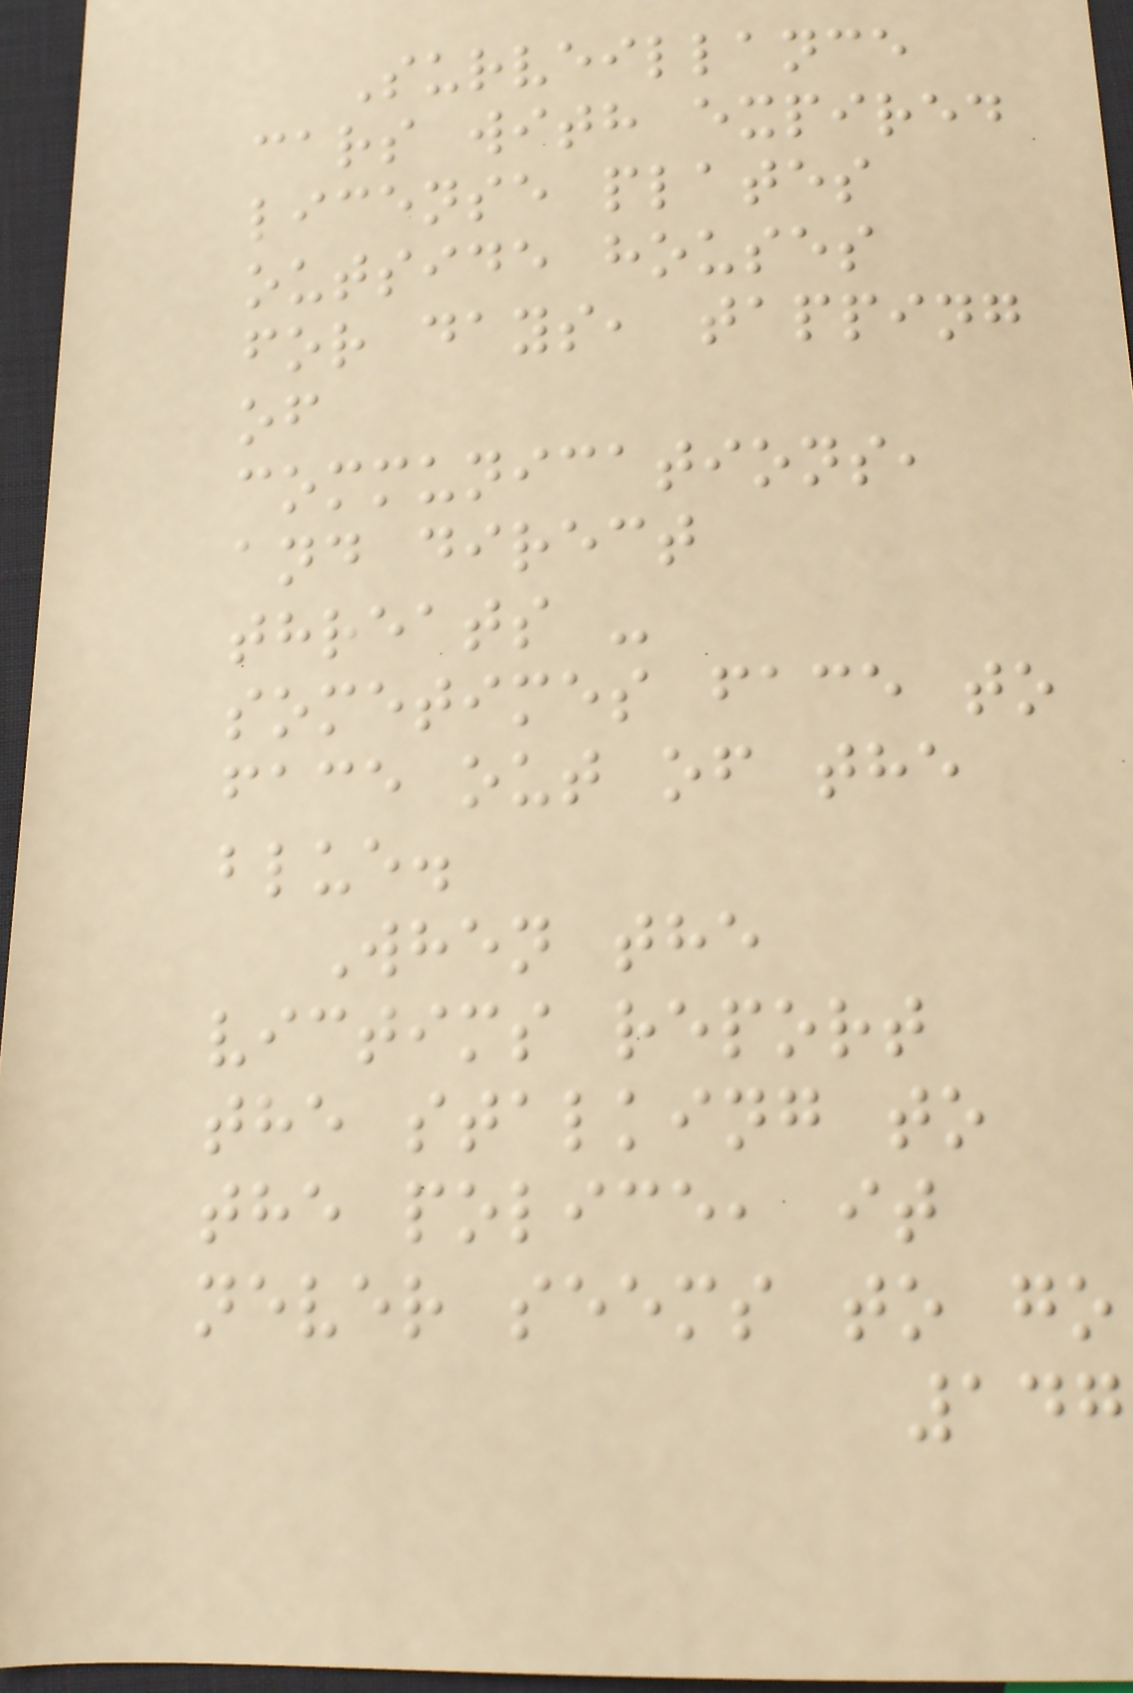Surveillance
cars with expired
license plates
outside houses
for days, tapping
of
communications,
and direct
threats -
sometimes face to
face out of the
blue.
When the
victims report
the stalking to
the police, it
never seems to go
147
